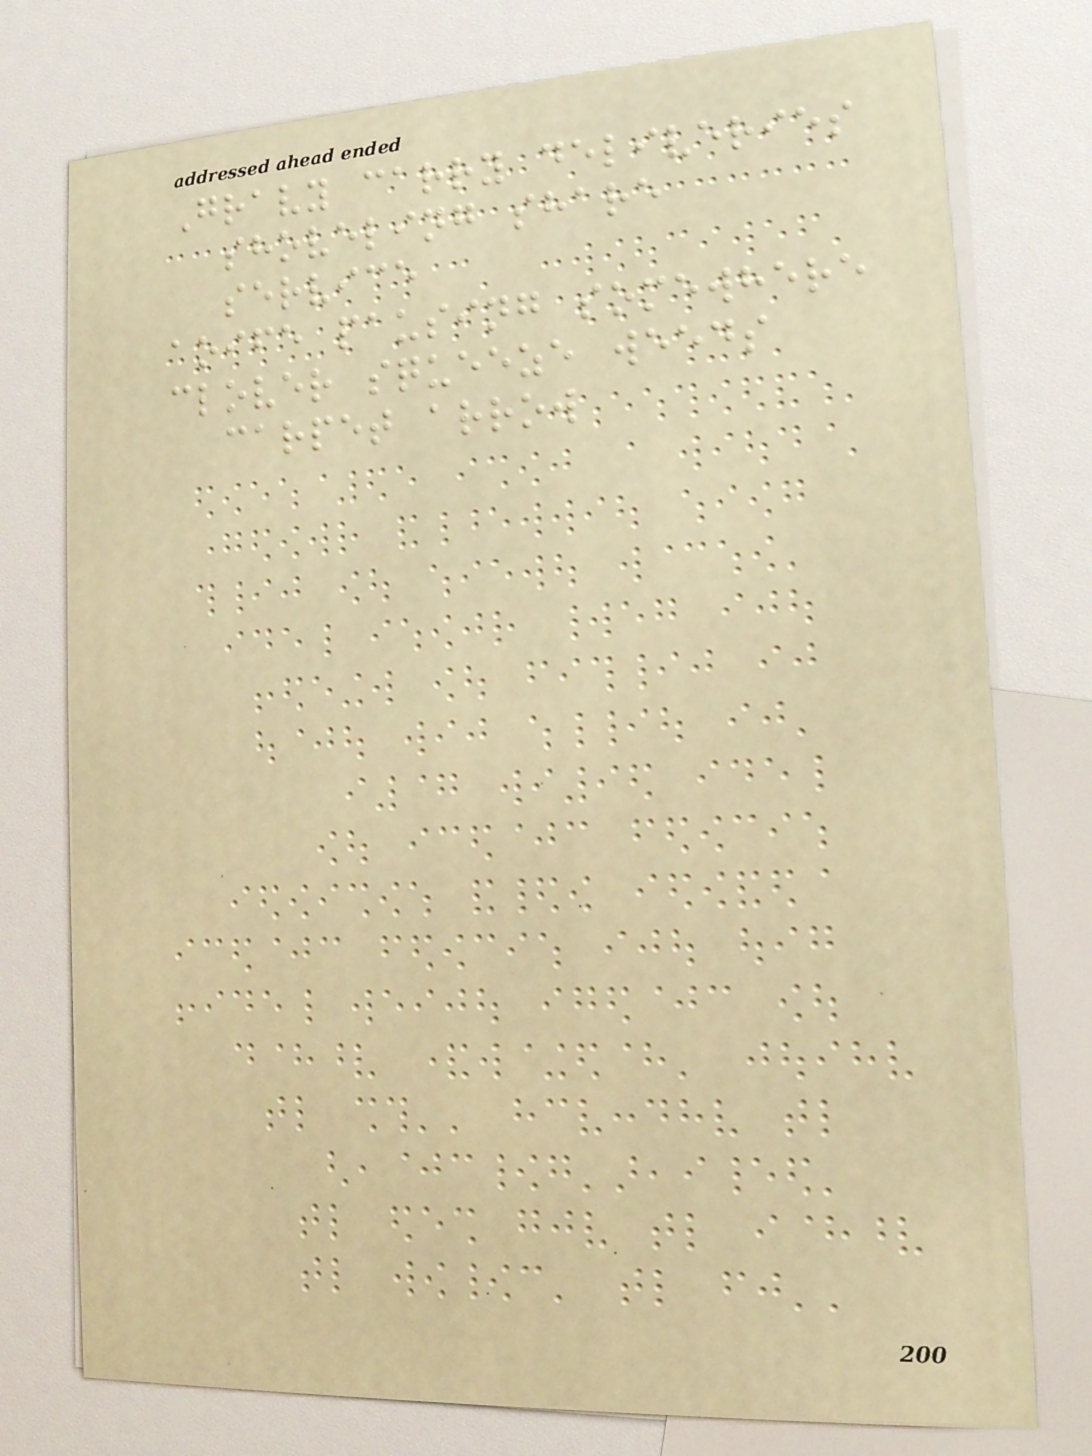Gravy carry deliveries
shoveling share
service
aoife pausing somewhere
clover squeeze weeds
carpet arrow
